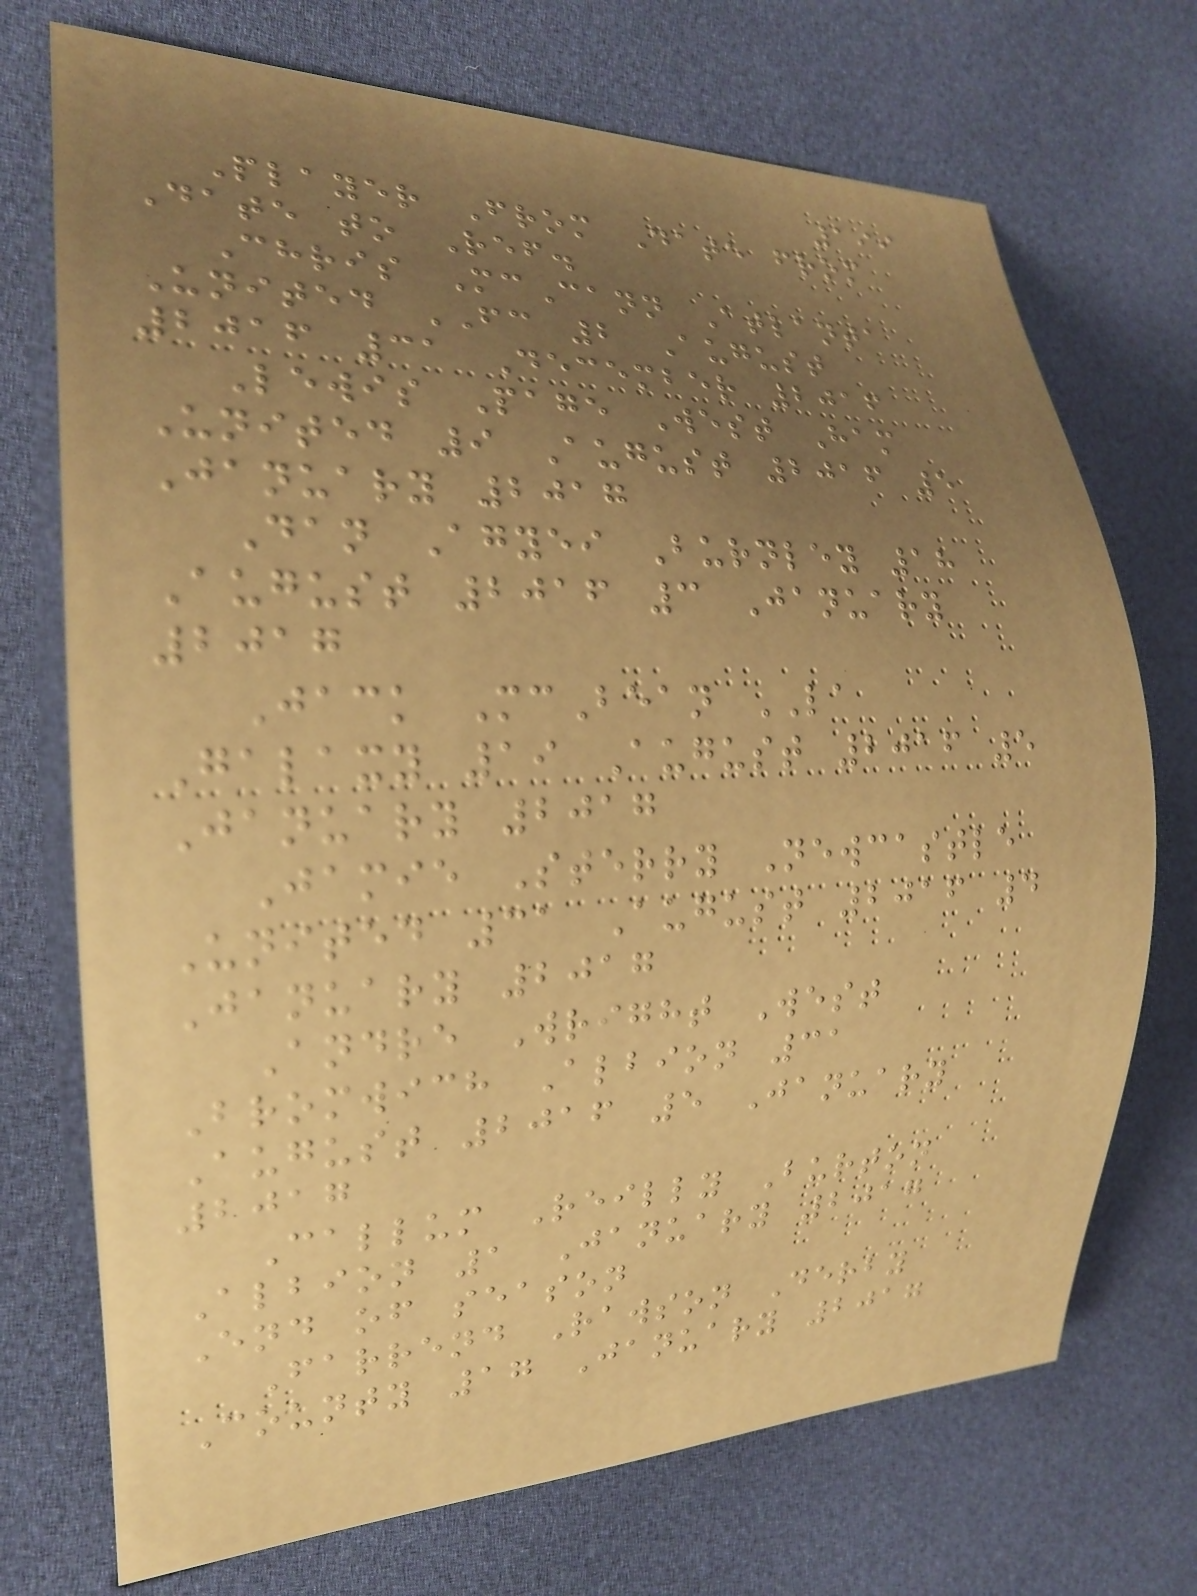199
Player From Date from
Date to Ref.
Chris McCann Atlanta
United FC 2 August
2016 31 December 2016
Lewis Page West Ham
United 9 August 2016 5
January 2017
Dan Agyei Burnley 18
August 2016 3 January
2017
Jack McBean LA
Galaxy 19 August 2016 5
January 2017
Jamie Sterry Newcastle
United 31 August 2016 4
January 2017
Andre Wright West
Bromwich Albion 31
August 2016 5 January
2017
Callum Reilly Burton
Albion 1 January 2017
End of season
Farrend Rawson Derby
County 17 January 2017
